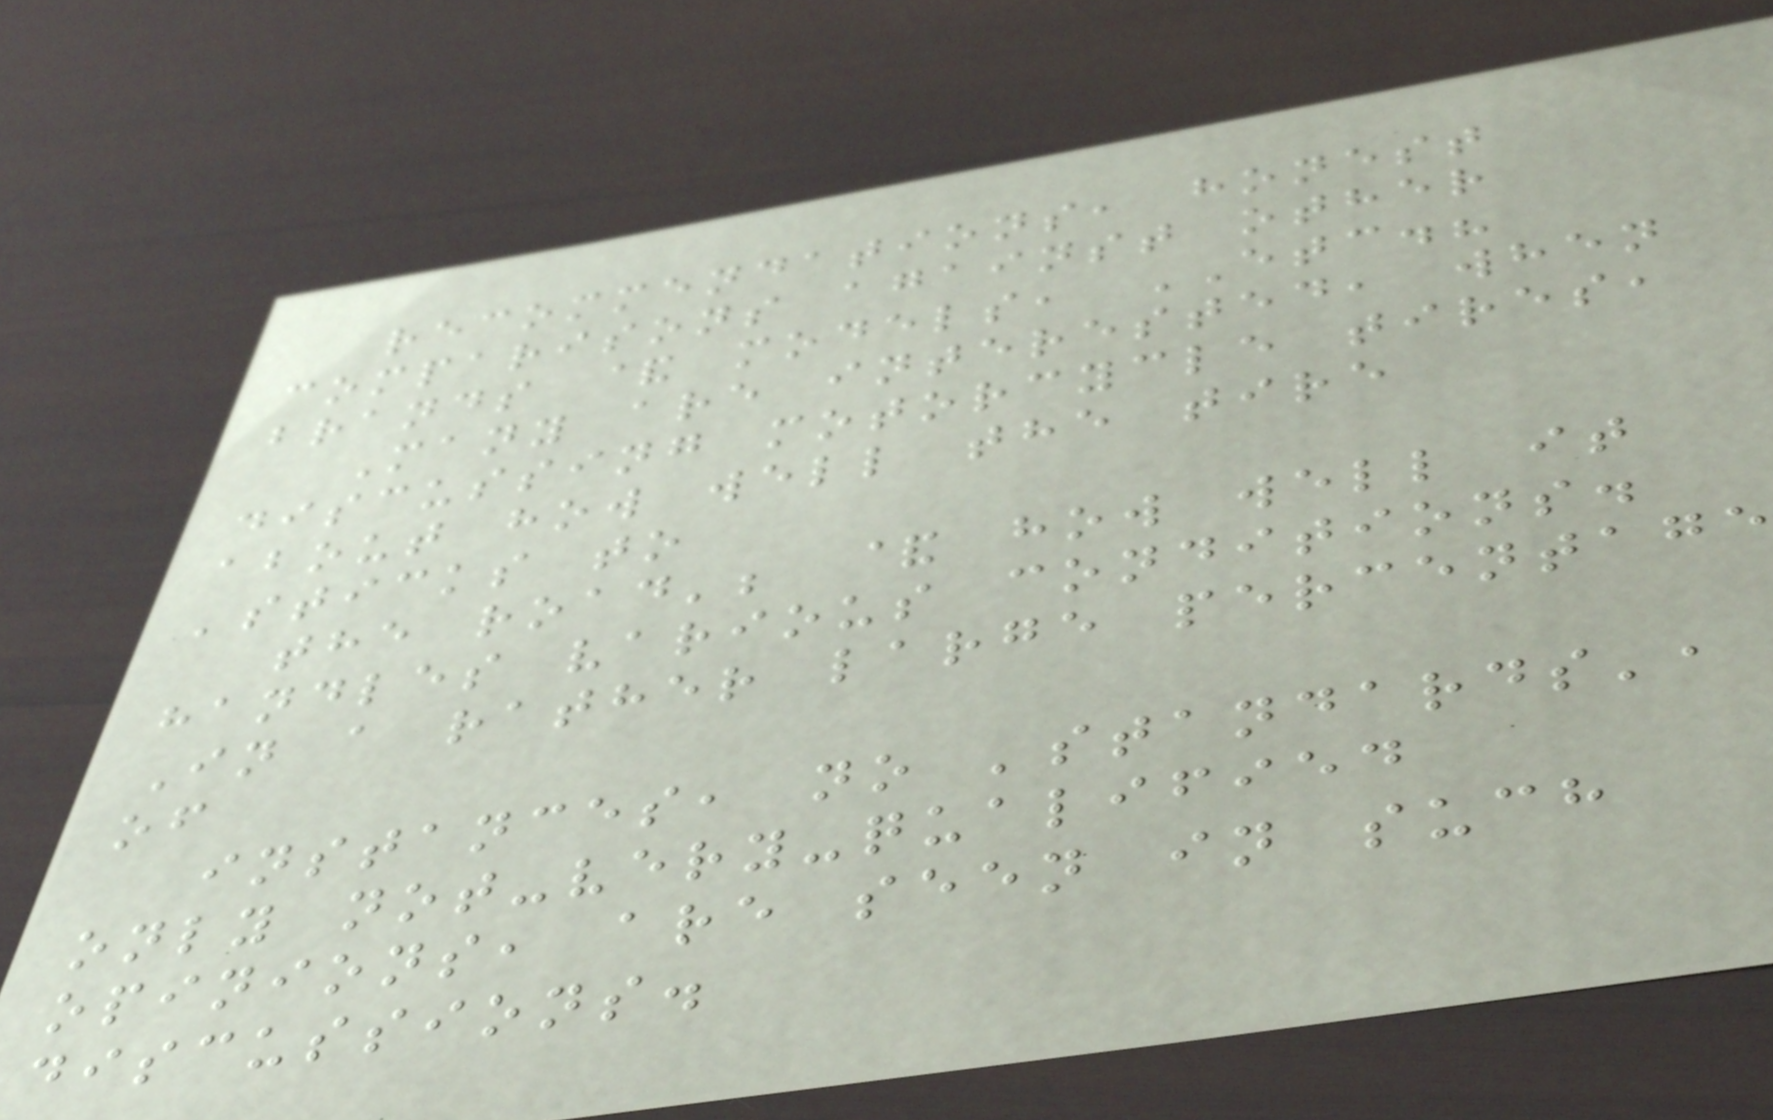recommendations, honest
comparisons against other
brands & models, ETC.?
Many are interested, when
discussing motorcycle tires,
about how well the tire
'sticks to
the road'; & how well it
handles various conditions.
In a rather large percentage
of
instances, no 'standards',
only not-very-qualified
opinions, are seen in such
discussions.
